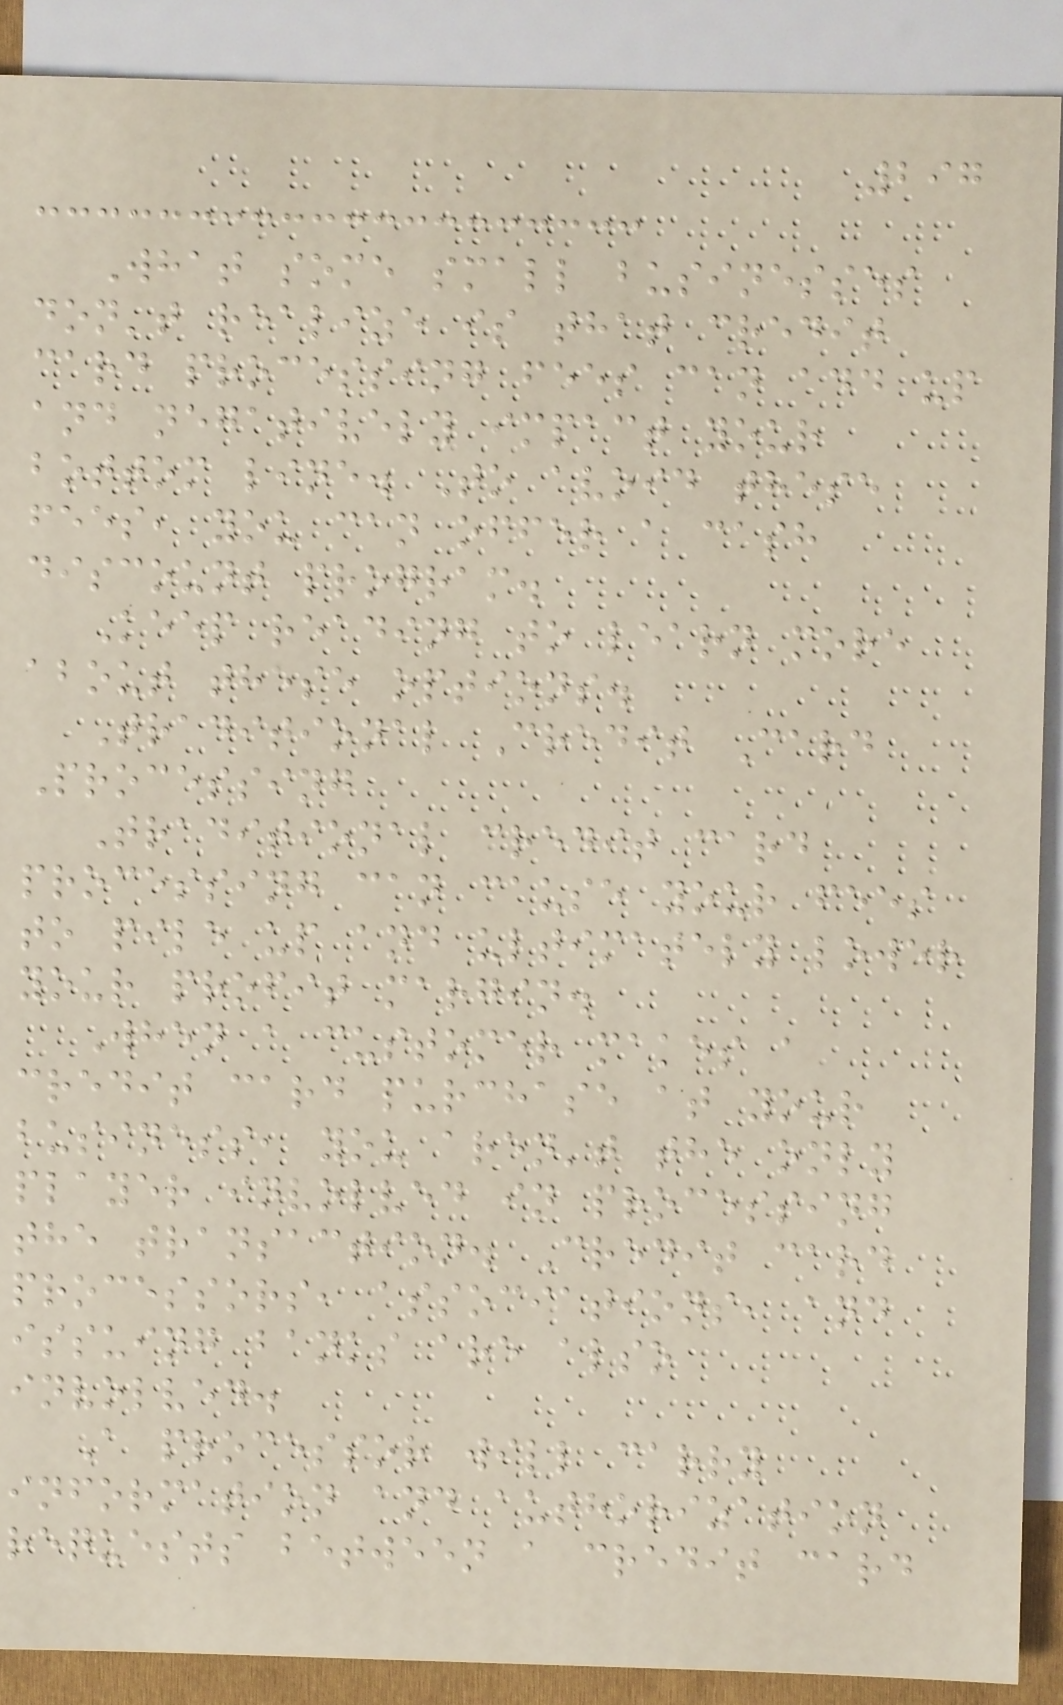297
What some small businesses
don't realize is that credit
card processing fees can add up
and negatively impact your
bottom line. To avoid these
fees, you can offer a cash
discount program.
Keep reading to learn more
about these options.
Traditional Credit Card
Processing
Traditional credit card
processing can cause your fees
to pile up and ultimately lower
your profit margin.
When a customer makes a
credit card purchase at your
business, you aren't the only
player involved in processing
the transaction. Credit card
processors, associations, and
issuing banks are also
involved.
A processor will carry
information and authorization
requests between a credit card
